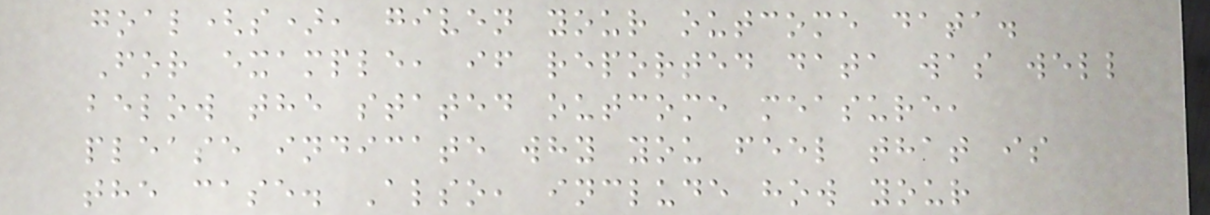goal(s), given your outcome data.
For example, if reported data was well
below the stated outcome measure,
please indicate why you feel that is
the case. Also, include how your
